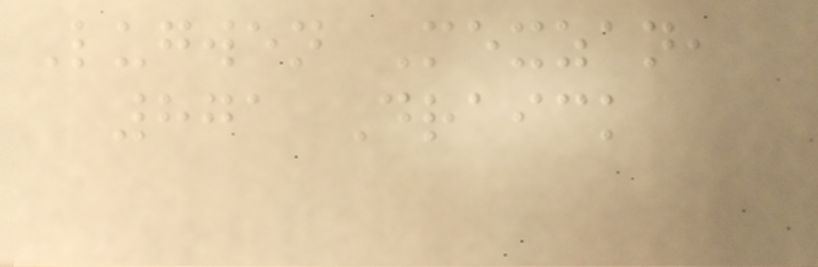Lugwen Mexzan,
871 Draick
